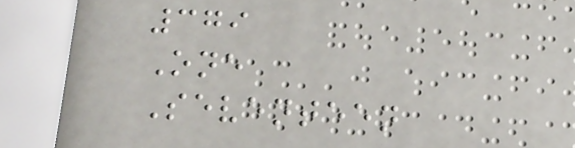379
One
Seventeen
